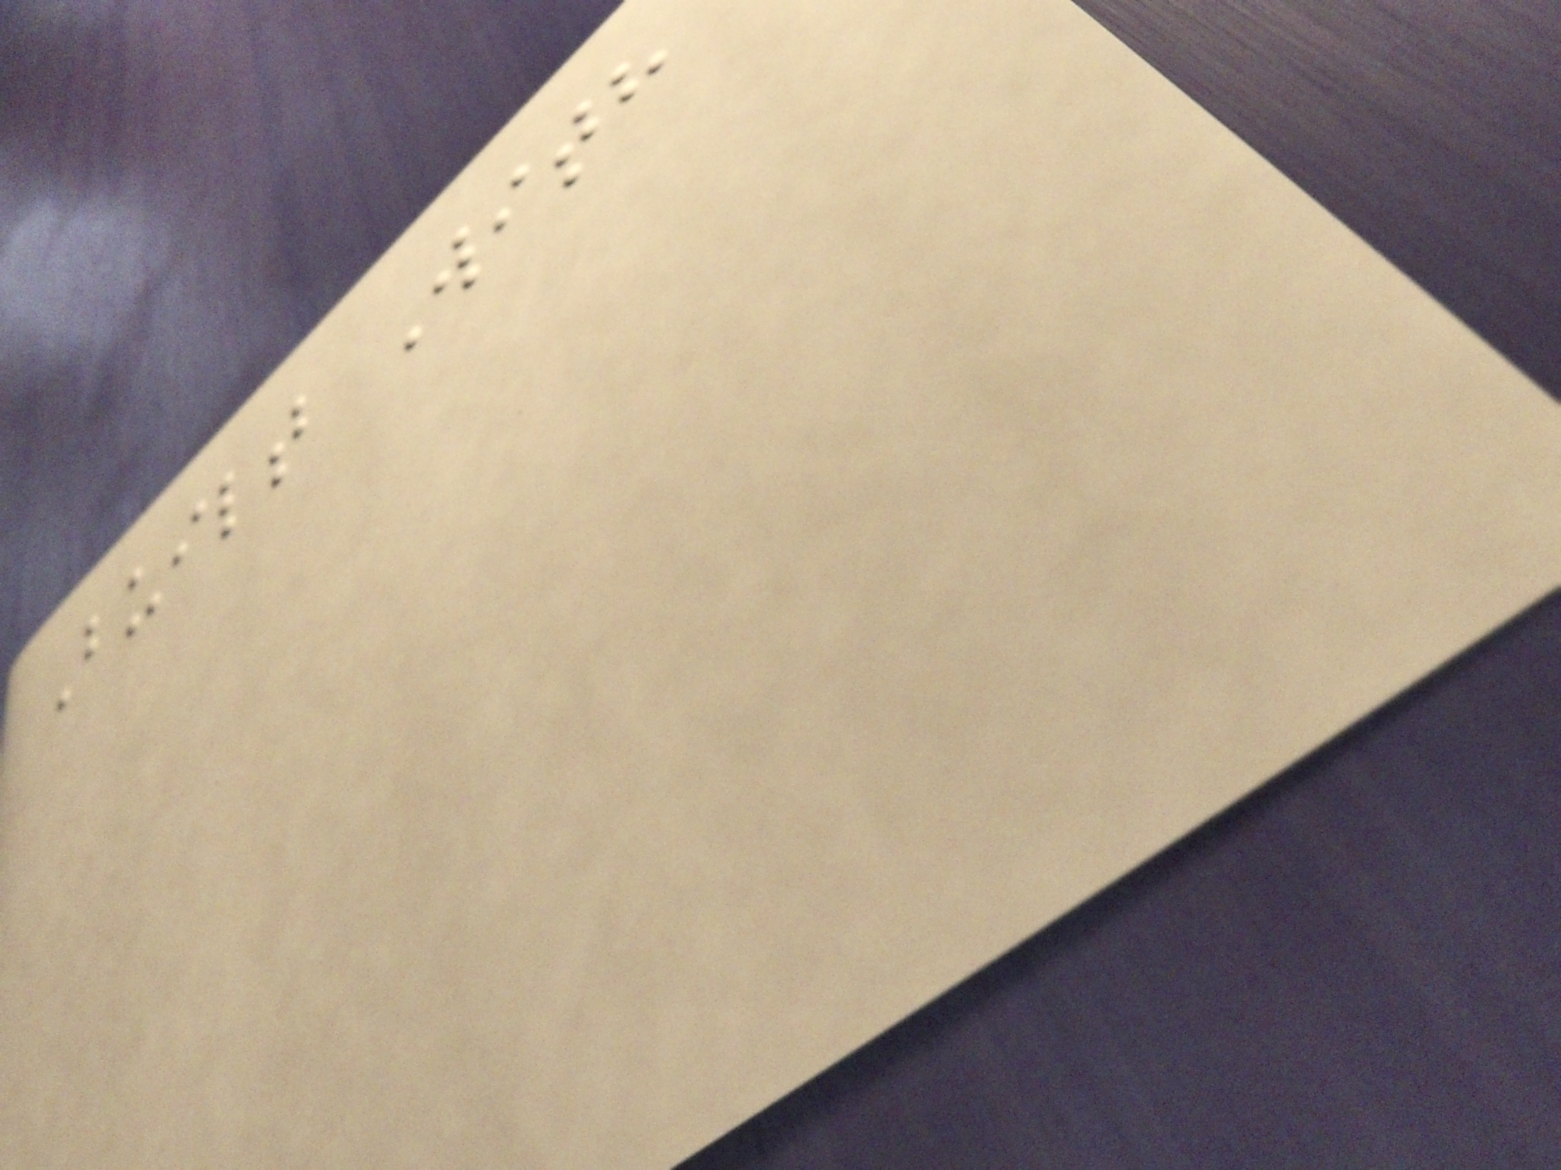Built With
